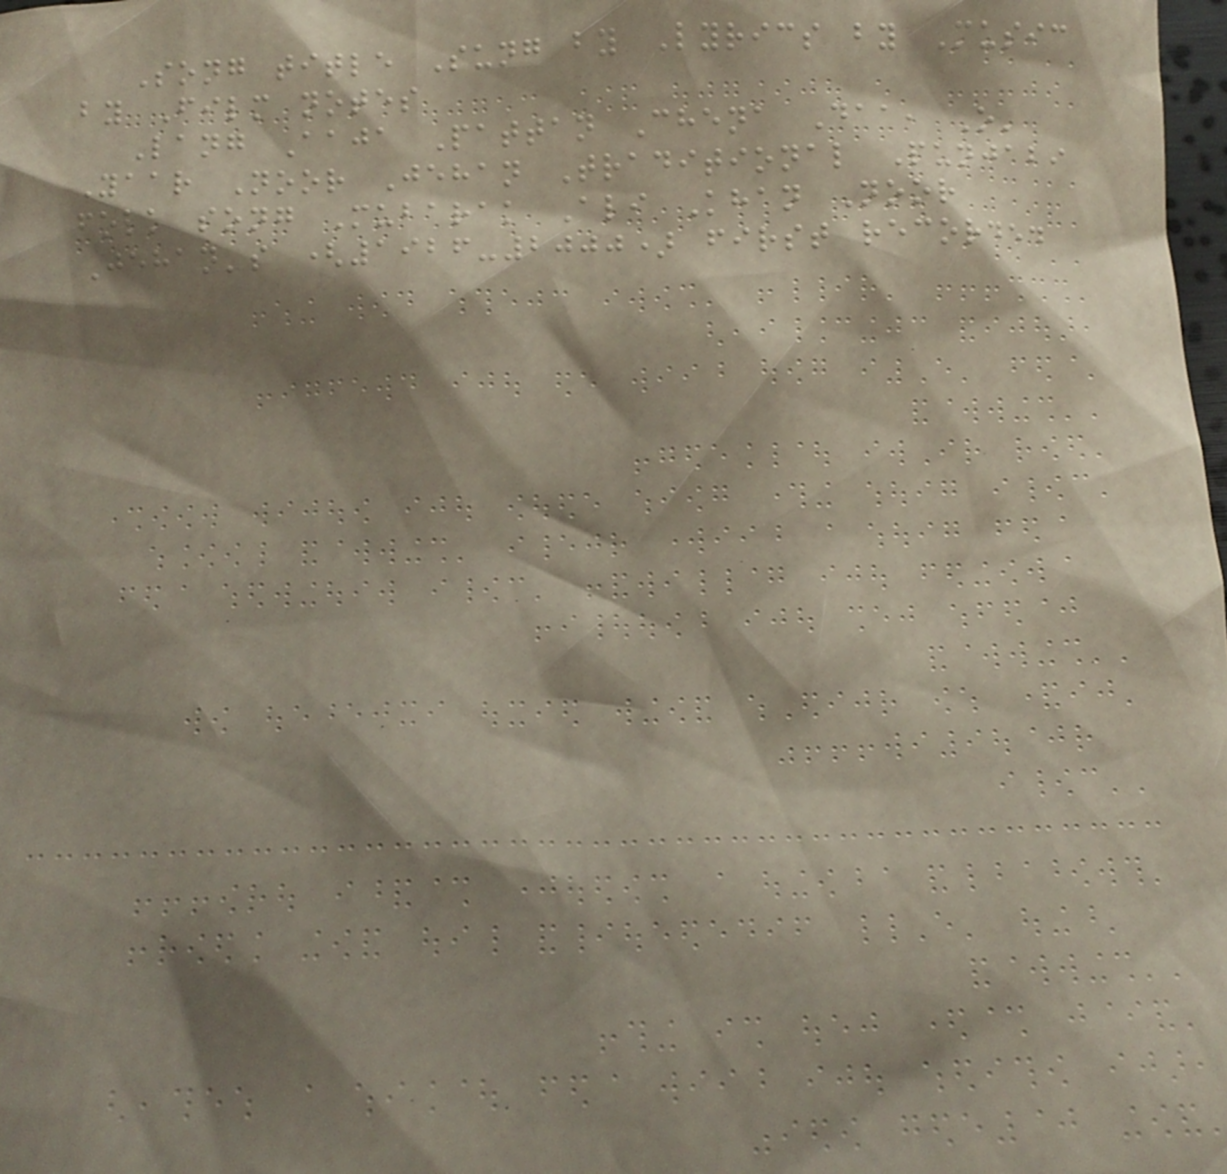Song title Sung by Lyrics by Music
by Film notes
Lang Aaja Pattan Chena Daa, O'
Yaar Noor Jehan Traditional Punjabi
folk song Mubarak Ali Khan Noor
Jehan's (1926-2000) first recorded
